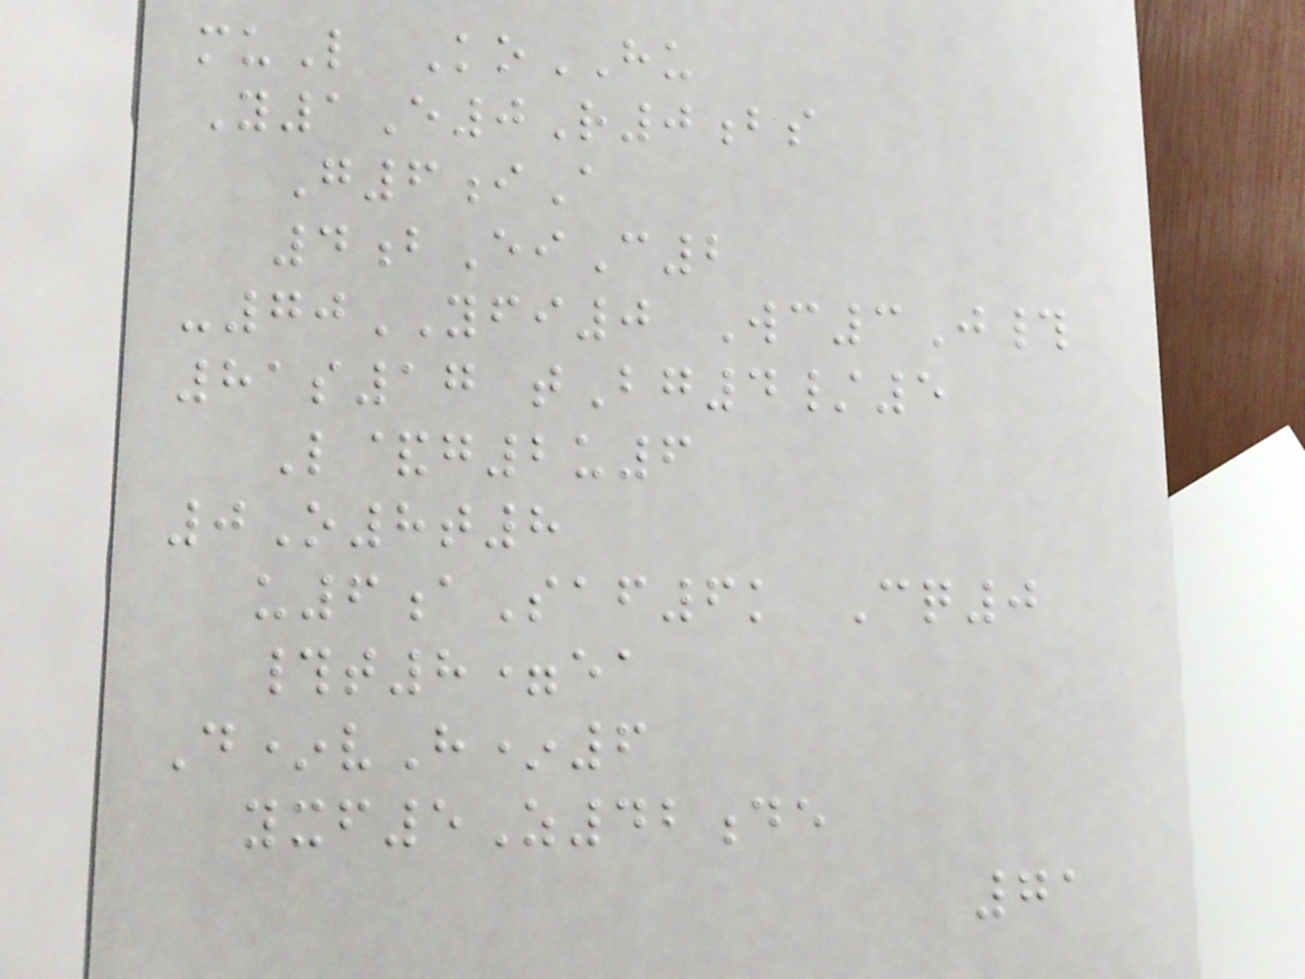muL KoHU
Y1E0R0bs
G6iA
4bEiC2
-70YFI0 Wc3J#
81s17 tBg4/5
L&g2u6
0O8t8
u6aSaf6k Cq0
#t8=ea
D*vH*6
yxf5Z42de
71
